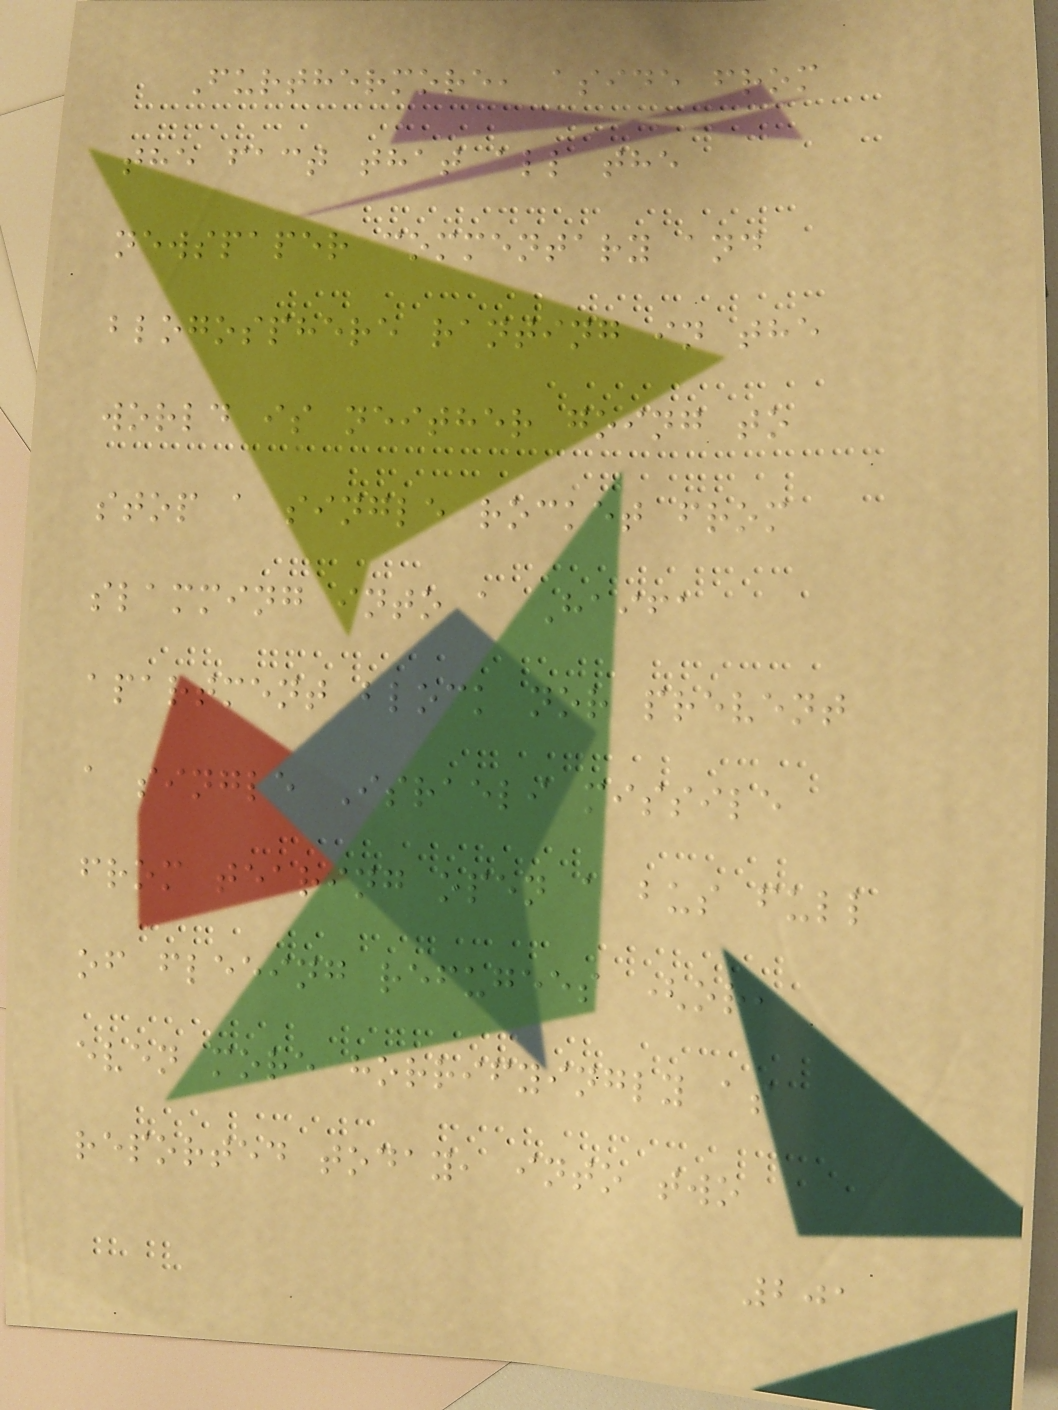Furthermore, aside from
the fact that all the
newspaper commentary and
blogosphere ranting in the
world is neither going to
stop a single rocket from
slamming into a Haifa
apartment block nor prevent
a single Israeli missile
from tearing open a bus full
of fleeing refugees (or,
even more horrifyingly as
reported today, into two
201
